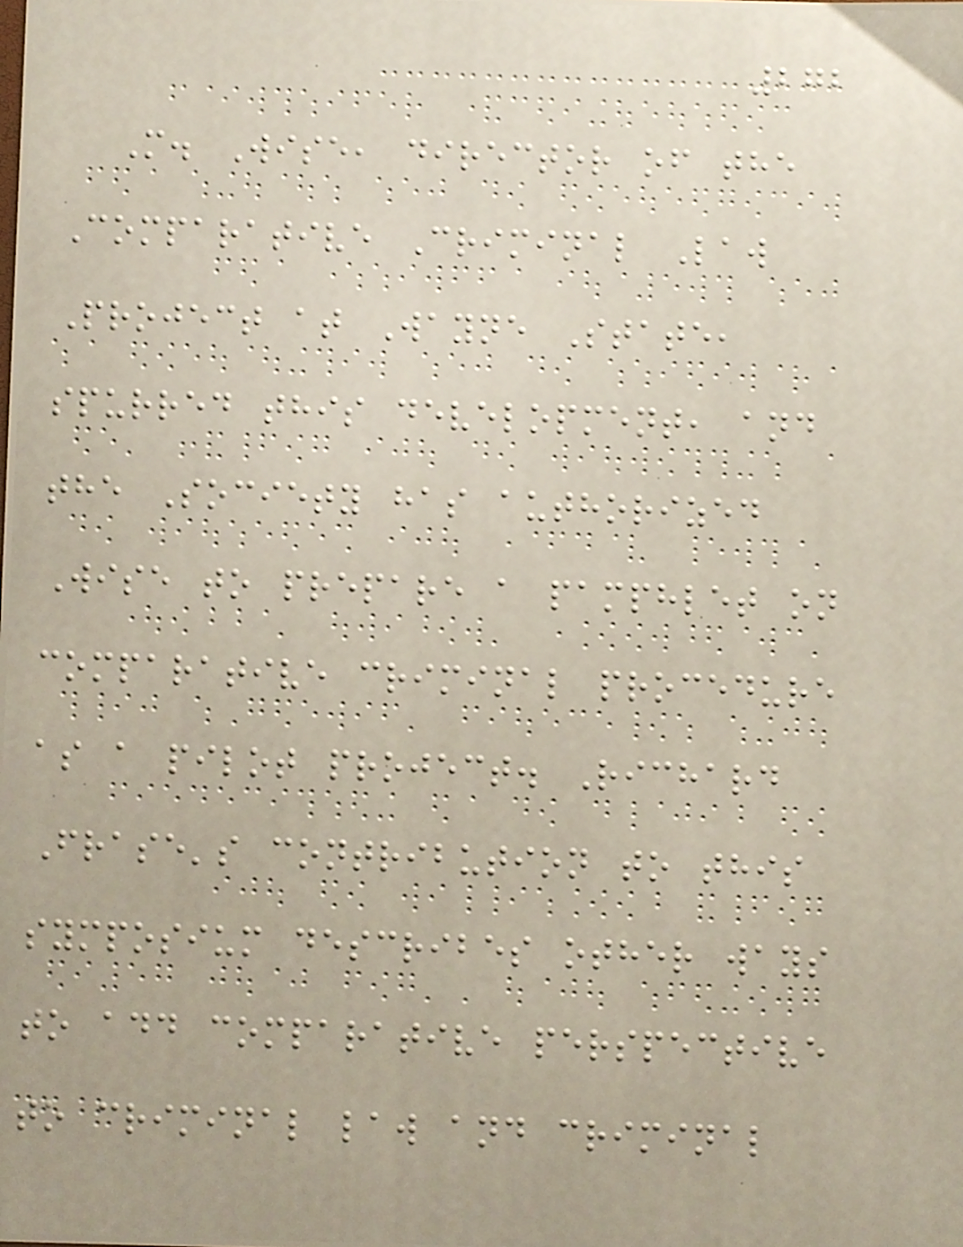272
M. Wise, director of the
Comparative Criminal Law
Project at Wayne State,
spurred this development, and
the Society has authorized
Wise to prepare a pamphlet on
comparative criminal procedure
as a pilot project. Richard
Frase's contribution to this
symposium describes other ways
to add comparative perspective
to criminal law and criminal
